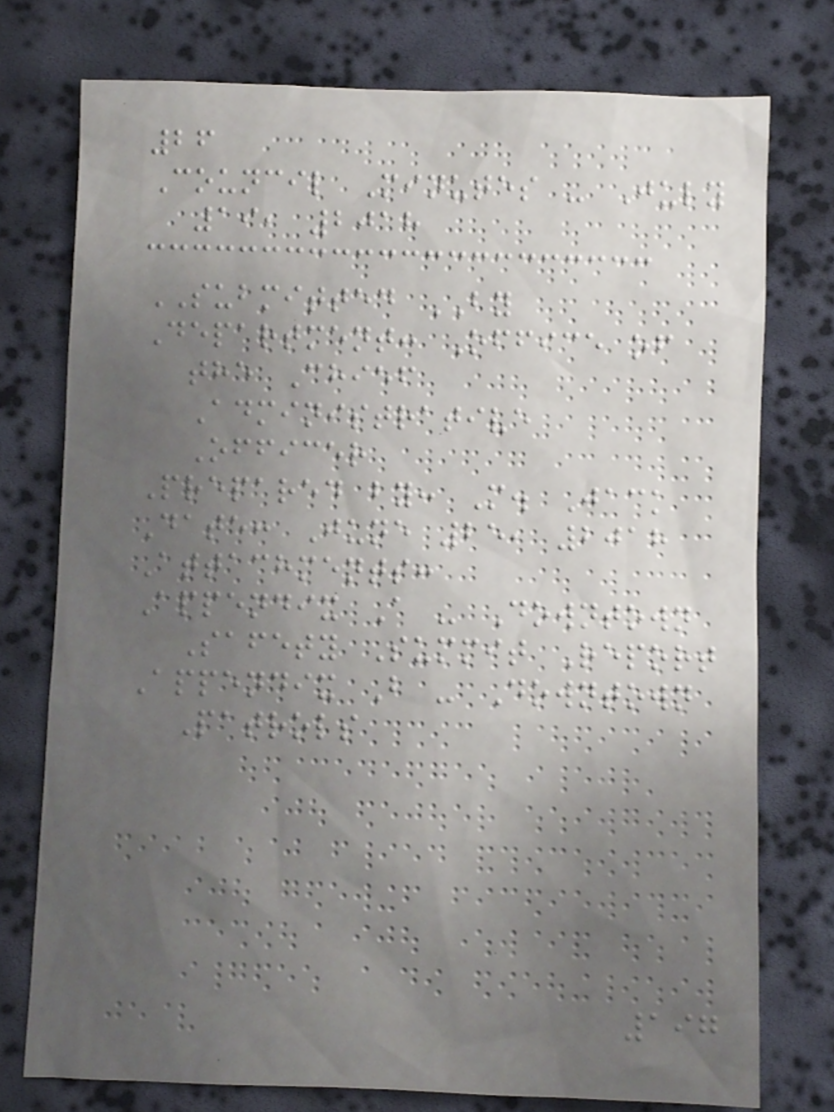26
Council Minutes - July
19, 2018
SUBMITTED BY
Department: Office of
the Chief
Administrative
Officer
Prepared by: M. Jack
Date: June 25, 2018
Attachments:
Appendix A - Downtown
Safety Summit Report
Appendix B - Downtown
Patrols
197
